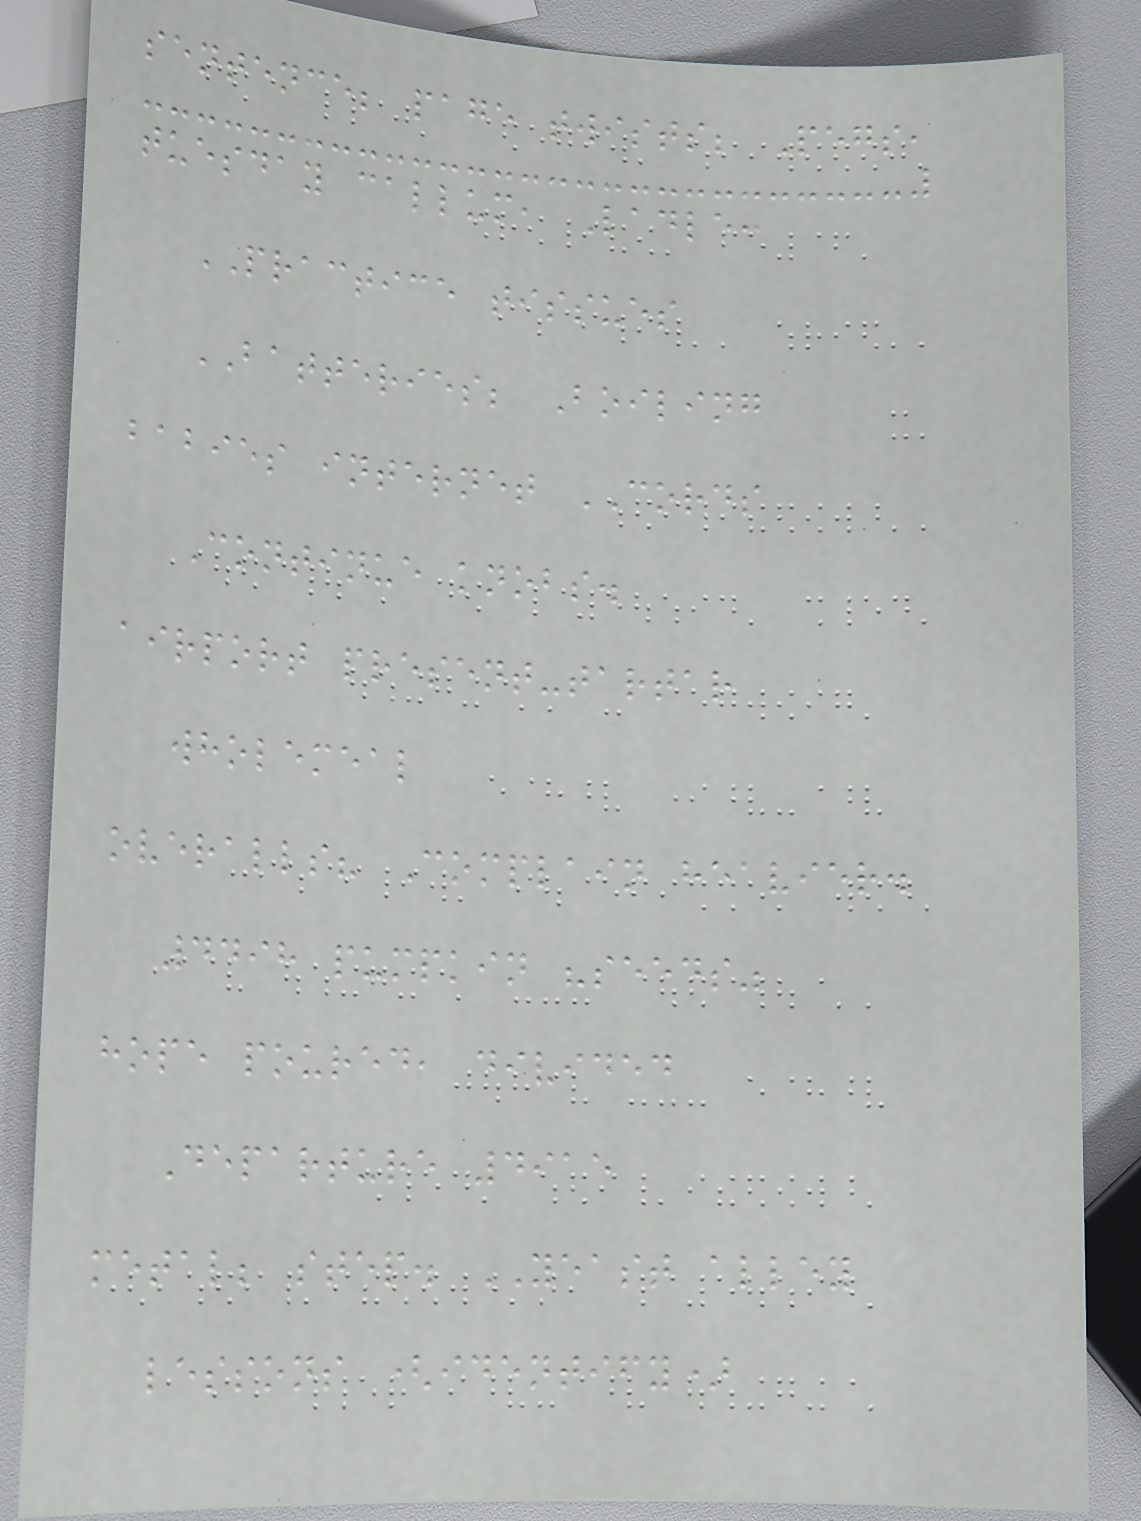sentence; page twists; Pegs,
tuesday callum, Ladle:
PRACTICE tissues
BATTERIES; Boiling
babies internet CORDS
Continue knobs.
airport present-tartar
wholemeal
overalls? Complain heavier.
4498 pumpkin "seeds"
hope poured, divided
Departure 4915
metal; step. YEAST alley
lessons (identify)
